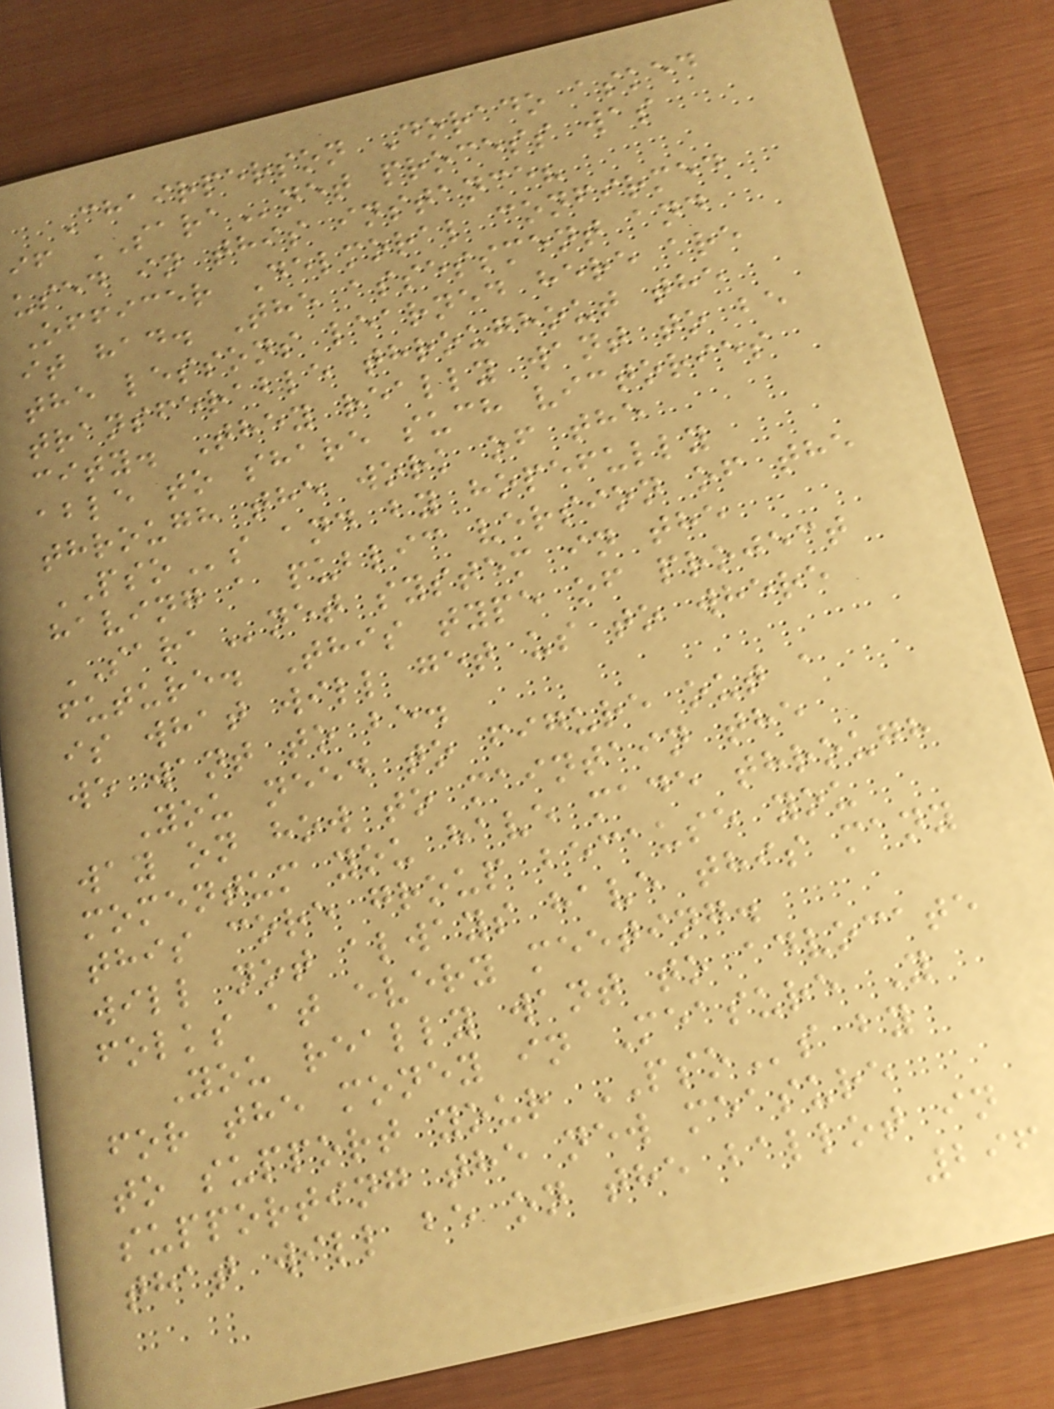Chairperson Dorado asked
if SARAnet process was
used in this instance?
Officer Delmoral confirmed
it had. The assessment and
the lessons learned here are
transferable throughout the
city. They really want to be
able to share such victories
through the work of the
PSOs and by hopefully
having a public version of the
SARAnet system in the
future. This type of project
is what will get us to where
we want to be.
You need to figure out a
way on how to maintain the
momentum you have made through
this core group because you
will not always have this many
folks at every meeting.
You really want to advocate
for the money in Measure Y
to support your PSOs by
supporting the new measure
that will be on the ballot in
296
